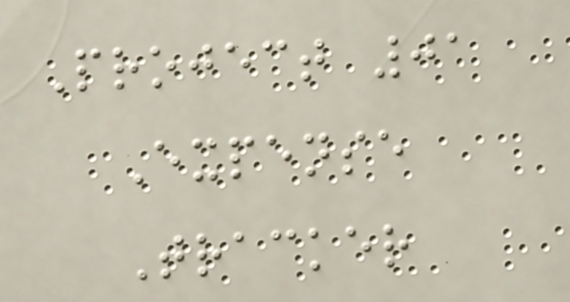Project 01
Expense
Tracker
